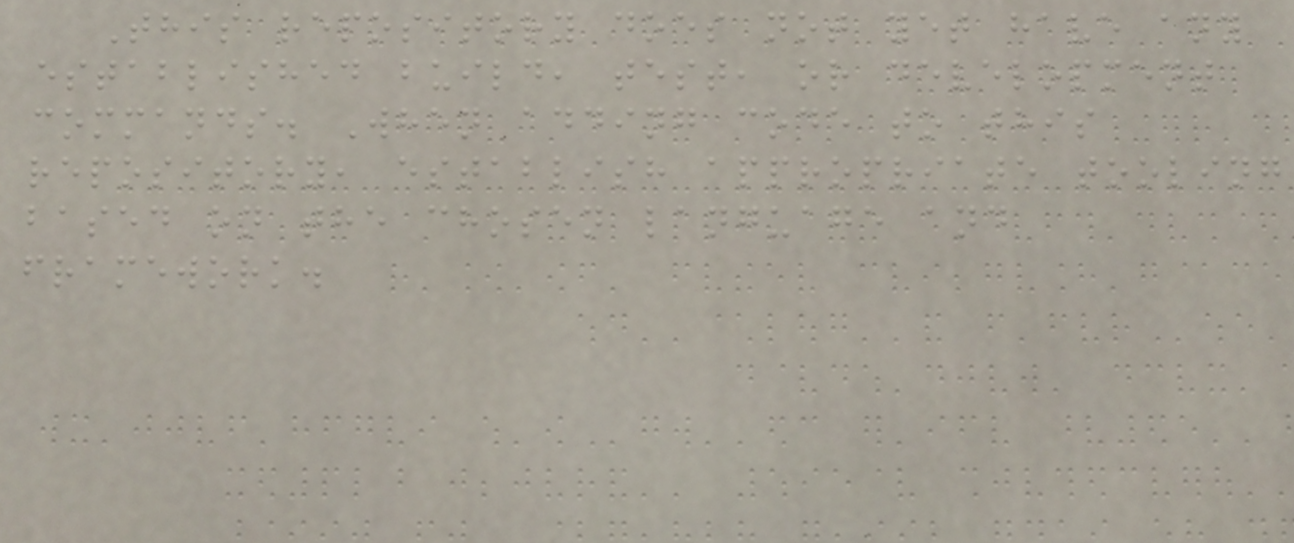This repository does not yet have any
established build, test, or development
commands. When adding code to this
repository, establish appropriate tooling
based on the chosen language and
framework.
